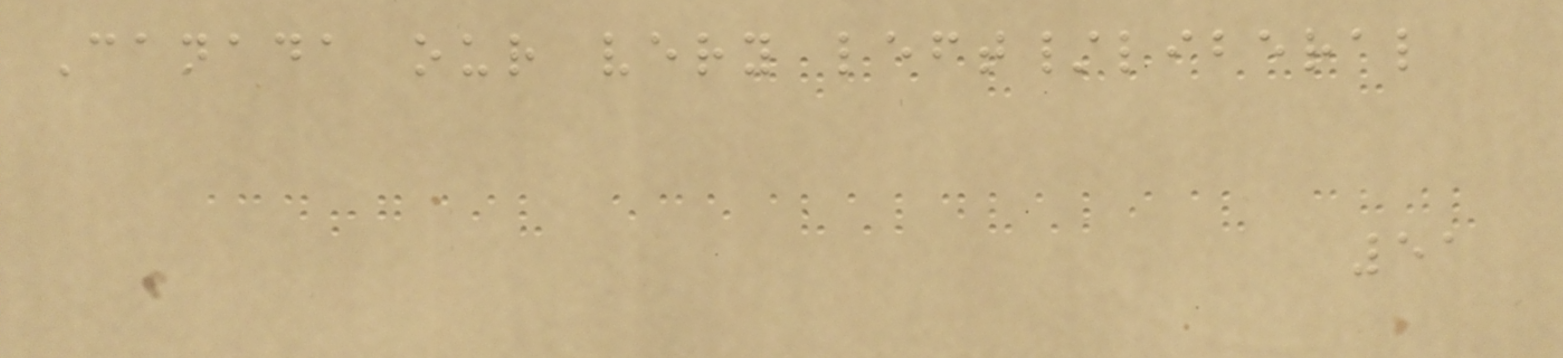Canada our very left/liberal
51
